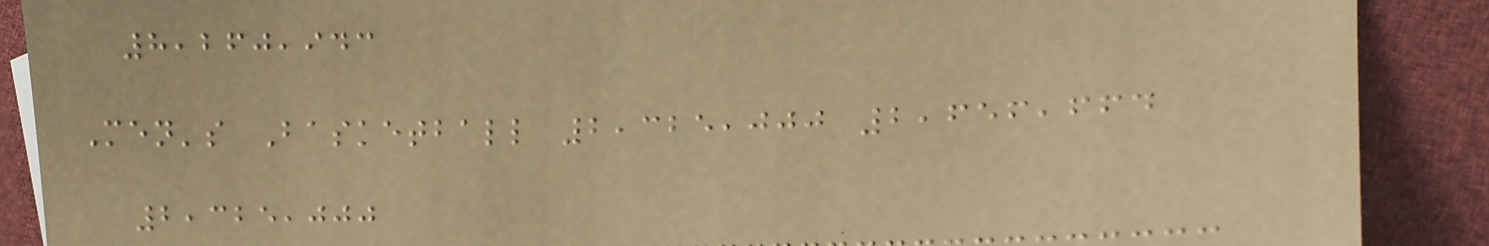8,260,943
Men's Basketball 2,325,000 2,656,664
2,325,000
